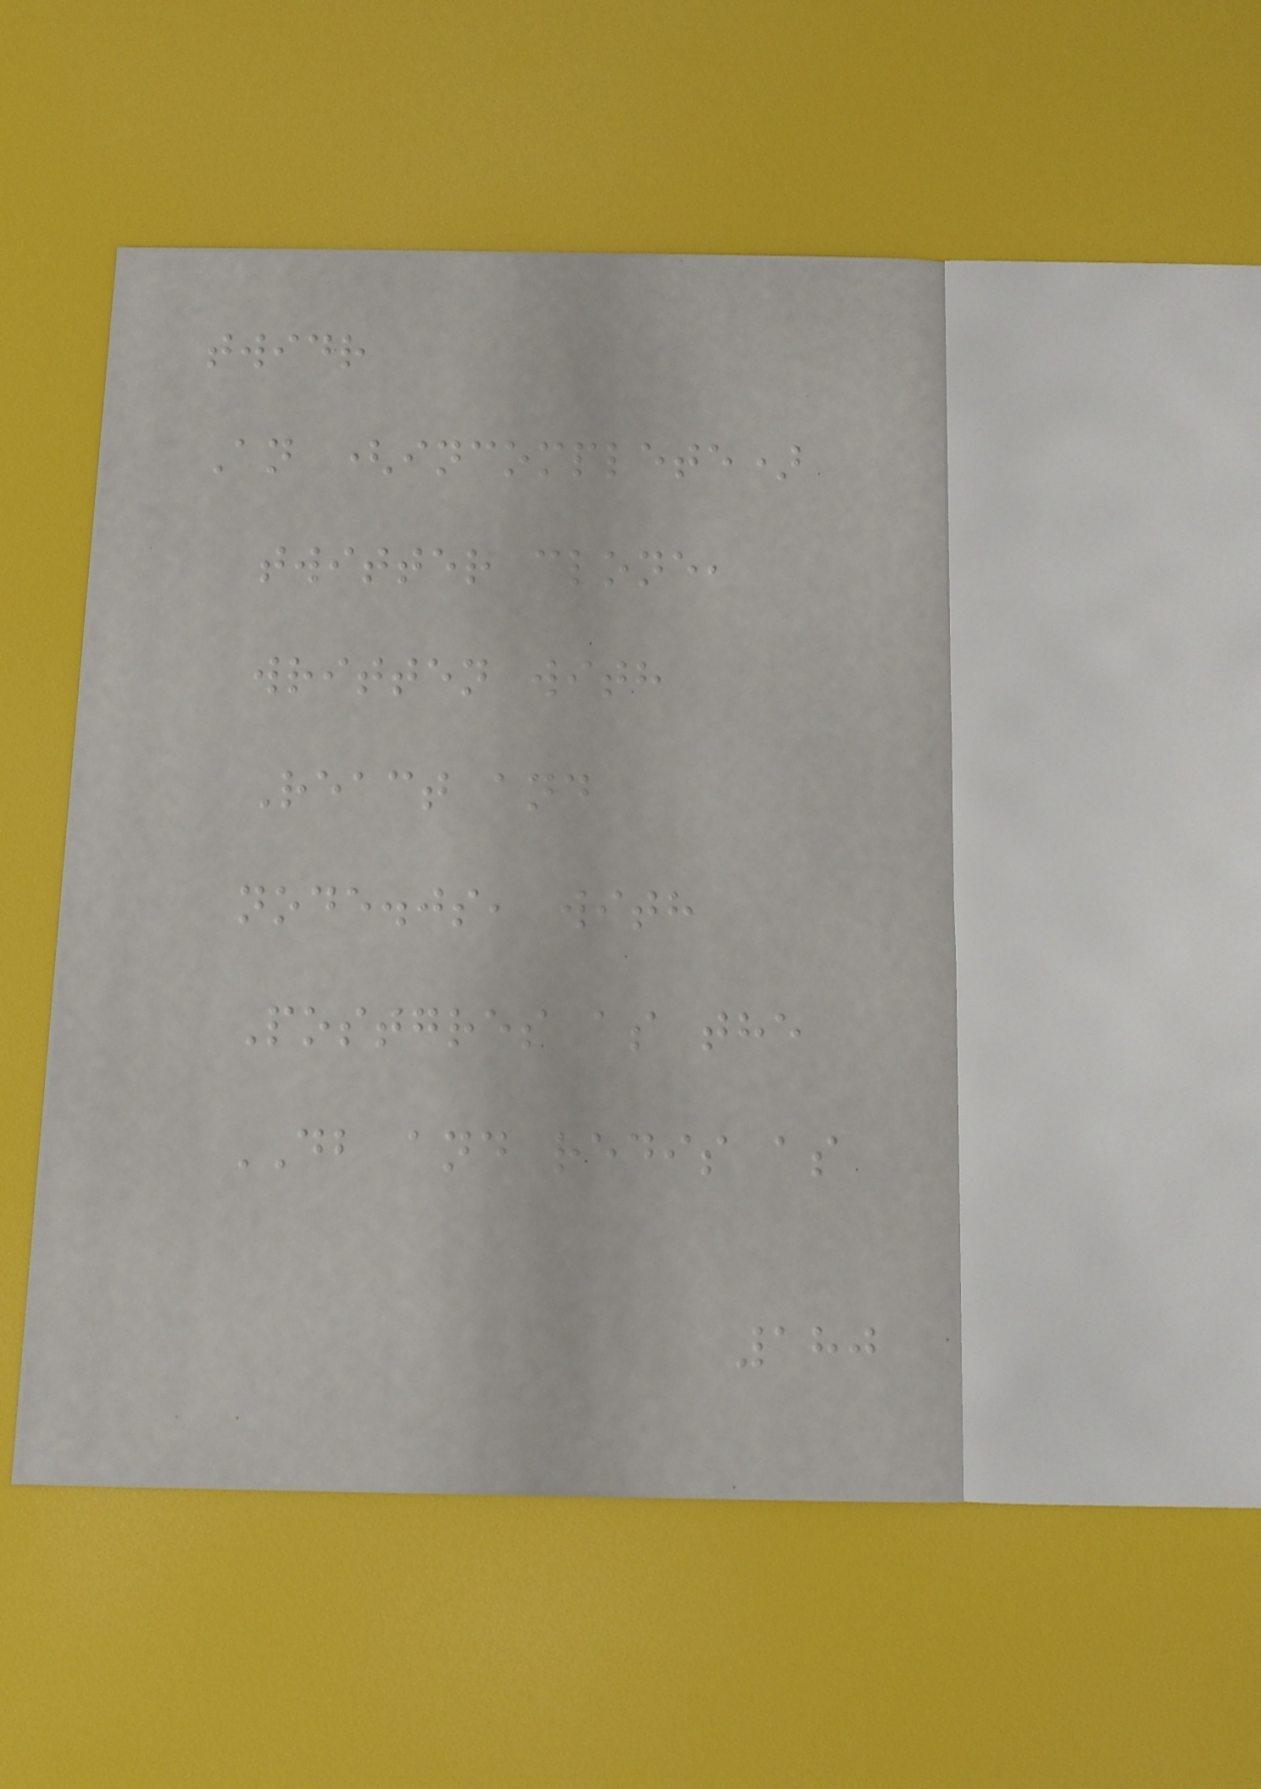twidr
An (incomplete)
twitter clone,
written with
React and
node.js, with
Postgres as the
DB and redis as
180
